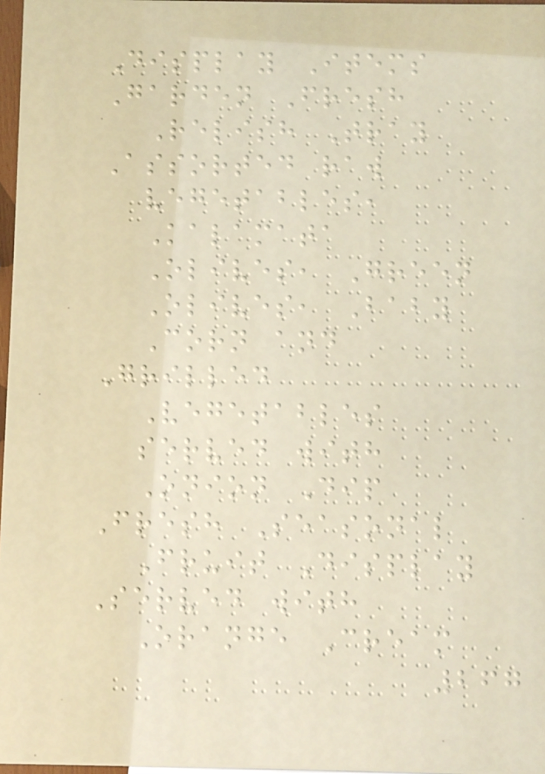Display Items
Garden Fresh
Relish Tray
Assorted raw
vegetables,
Kalamata
Olives, Green
Olives, Baby
Corn and
Grilled
Vegetables
served with
Onion Dip
Fresh Seasonal
Fruit Display
Served with
Orange Cream
267
